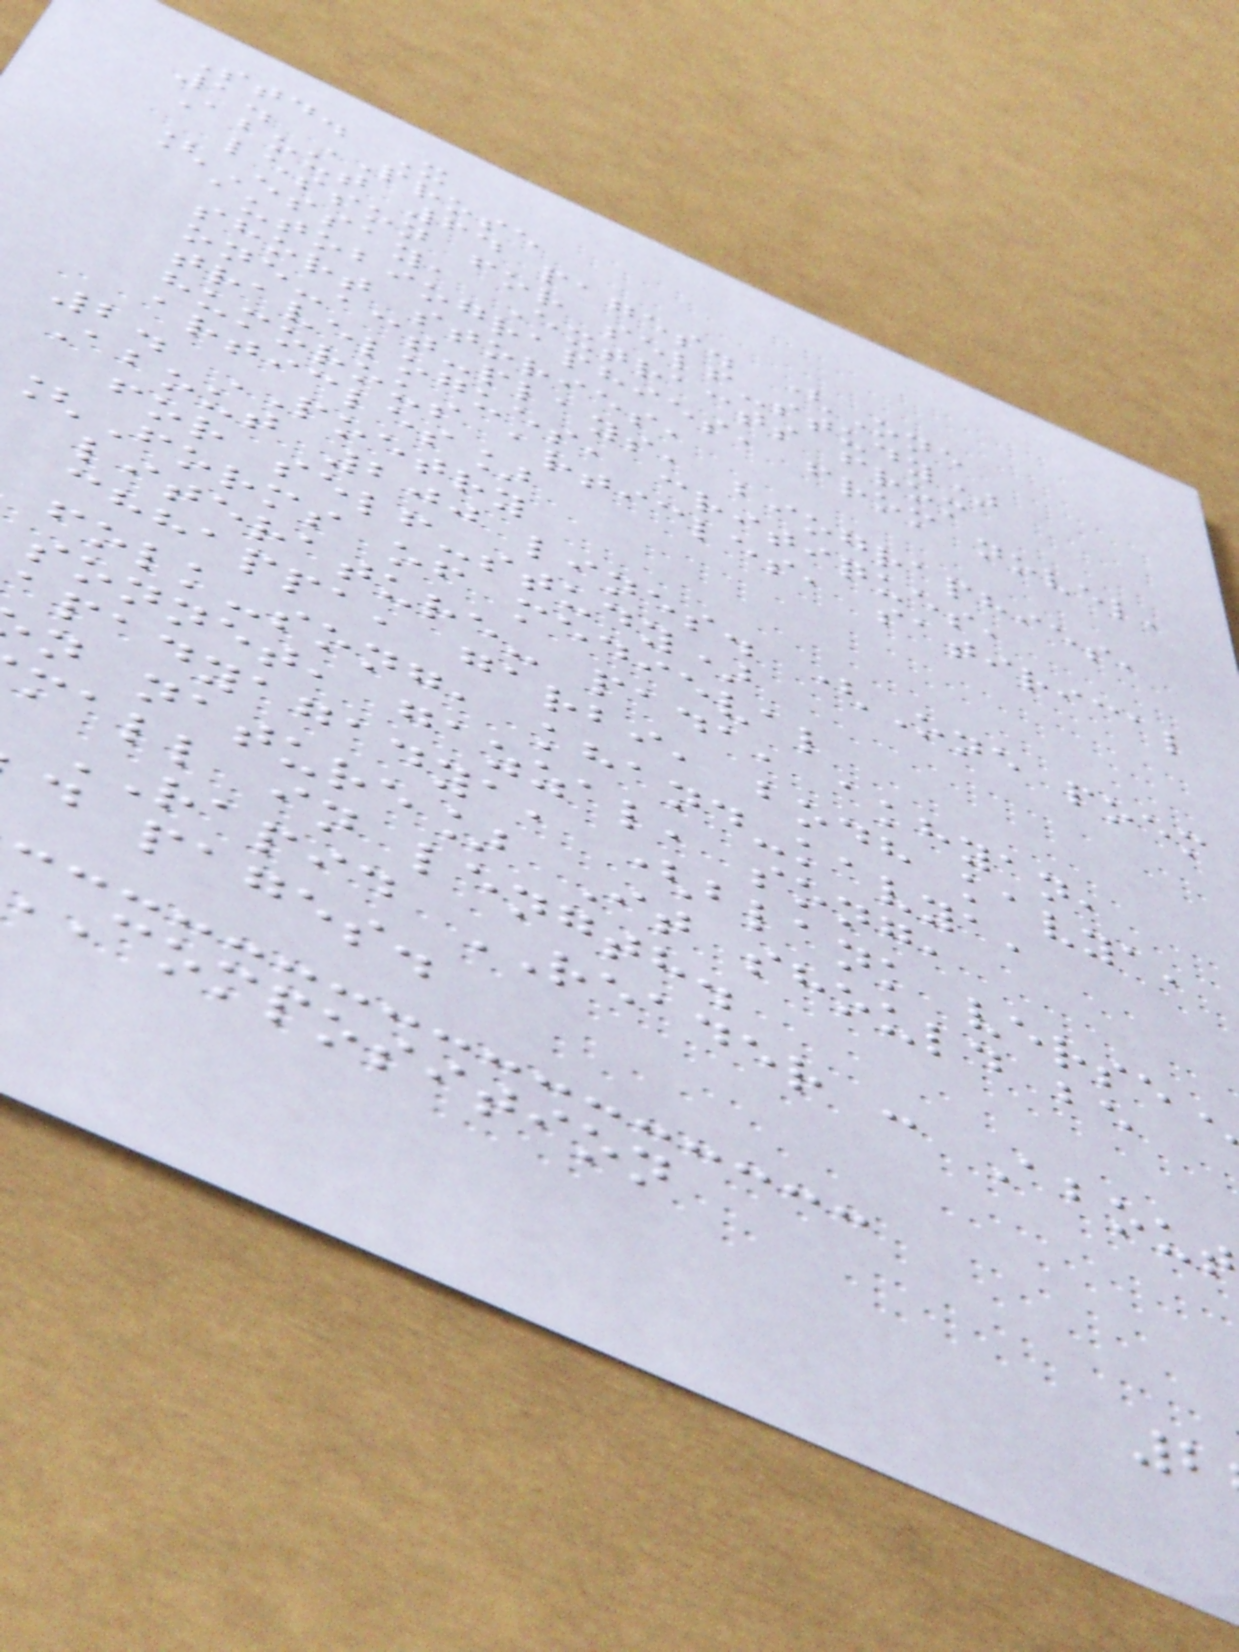Std. X
1. PROSE
About 64 pages. (One
lesson for self-study)
[Essay, Extracts from
autobiographies, from novel,
short stories,
one-act-plays, biographies,
travelogues, critiques,
humorous articles, satirical
articles]
2. POETRY
About 200 lines. (One poem
for self-study)
[Forms of medieval
literature- pada, akhyan,
chhappa, garbi, bodh kavya,
folk-song, khand-kavya,
sonnet, gazzal, song,
apadyagadya, (blank verse
n nature] It should be
mall in length.
RAPID READER : About
d pages.
composition
